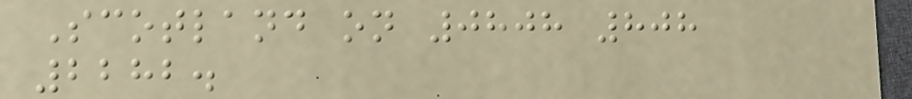Scotland on 0808 808
2282.
